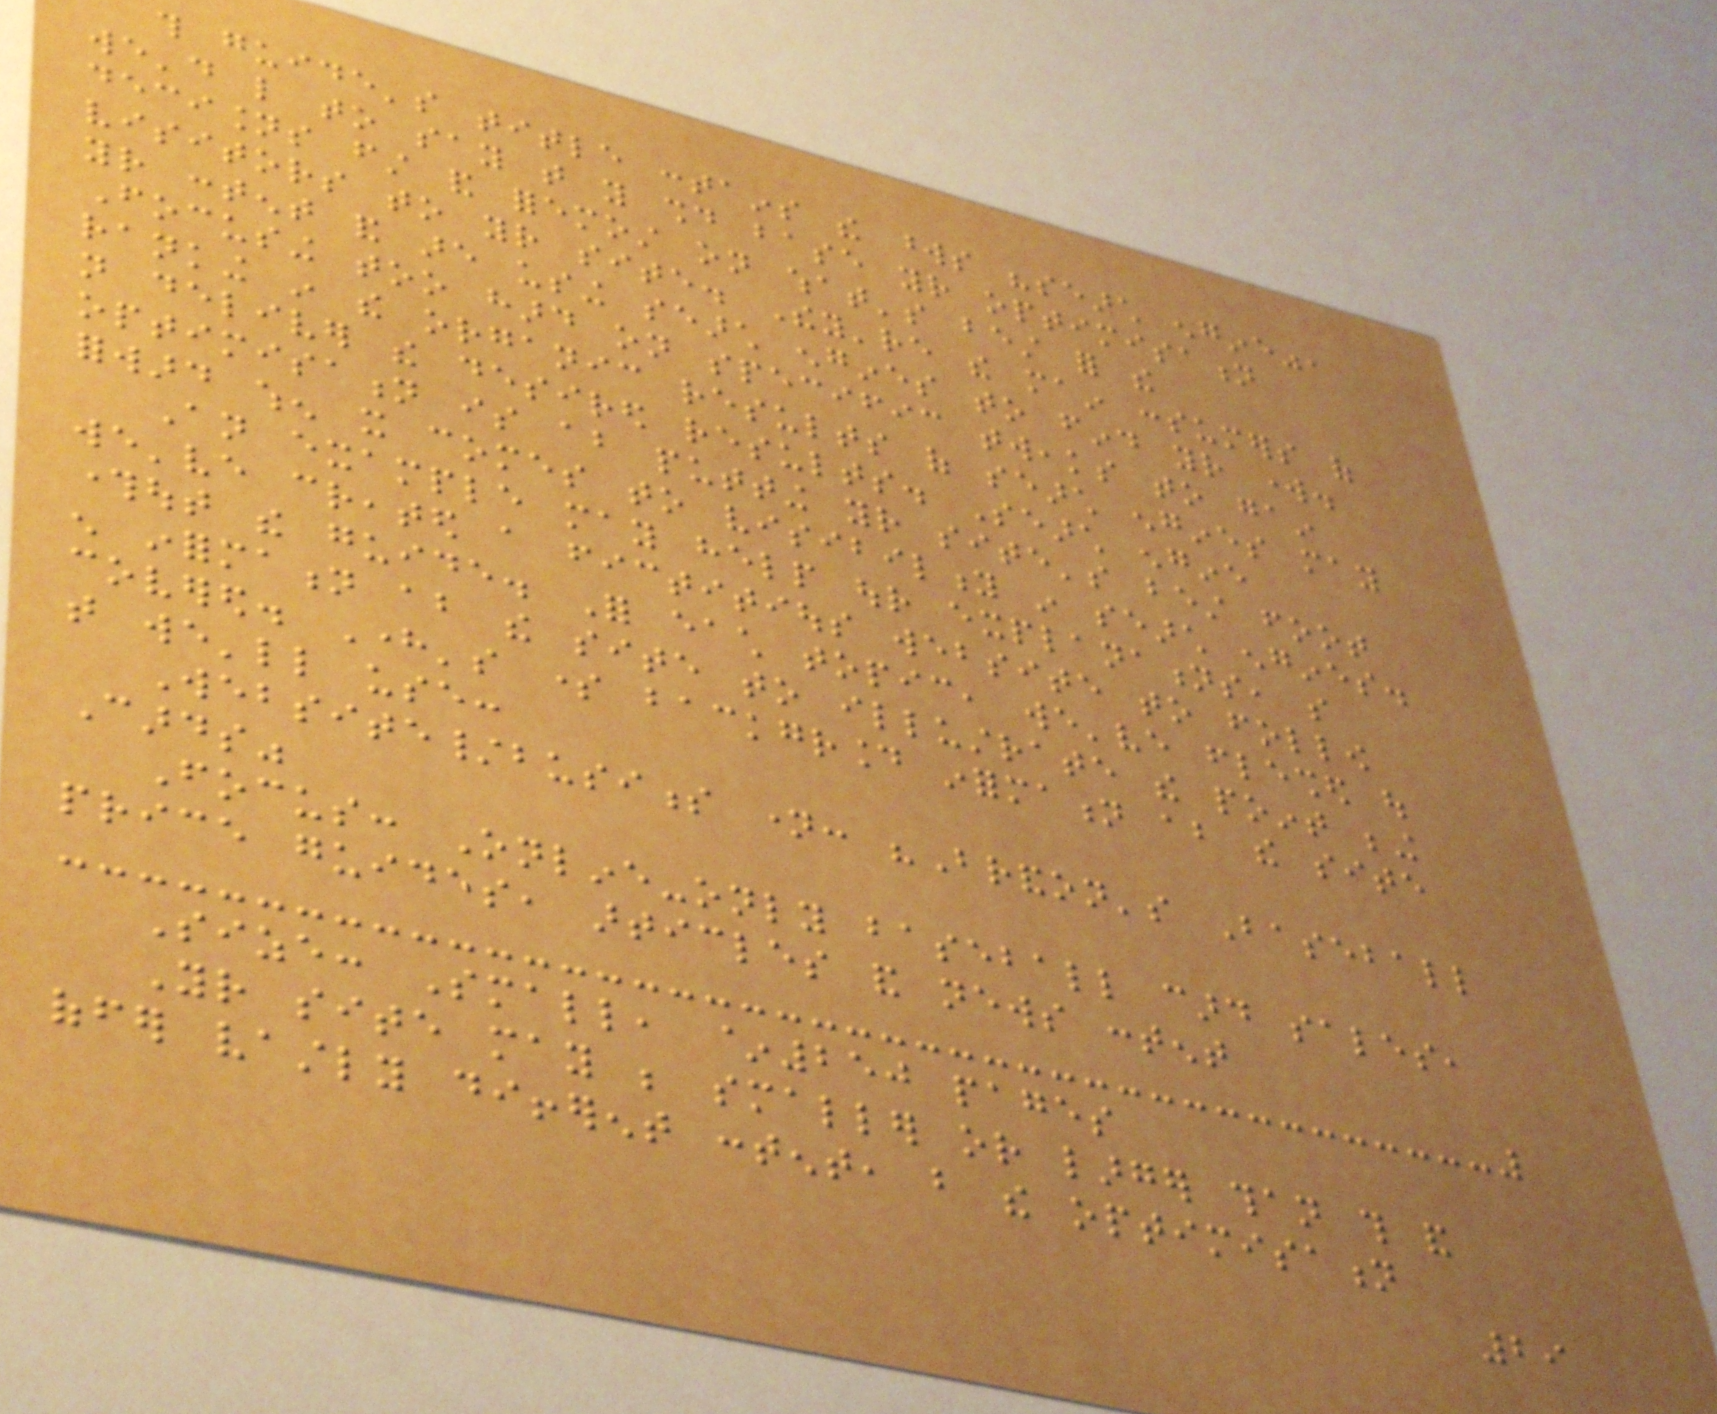this guide's title contains the words "search engine",
we'd like to say that you should base your optimisation
decisions first and foremost on what's best for the
visitors to your site. They're the main consumers of
your content and are using search engines to find your work.
Focusing too hard on specific tweaks to gain
ranking in the organic results of search engines may
not deliver the desired results. Search engine
optimisation is about putting your site's best foot
forward when it comes to visibility in search engines.
An example may help our explanations, so
we've created a fictitious website to follow
throughout the guide. For each topic, we've fleshed out
enough information about the site to illustrate the point being
covered. Here's some background information about the site
that we'll use:
Website/business name: "Brandon's Baseball
Cards"
Focus: Online-only baseball card sales,
price guides, articles and news content
Size: Small, ~250 pages
Your site may be smaller or larger than this and
offer vastly different content, but the optimisation
29
